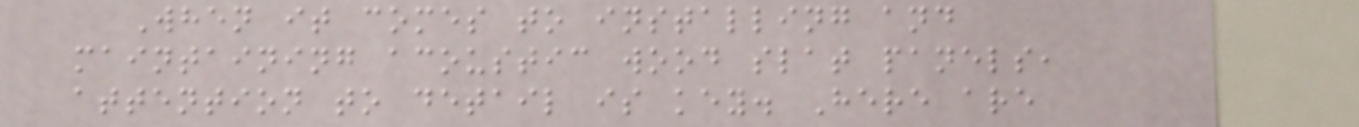When it comes to installing and
maintaining acoustic wood slat panels,
attention to detail is key. Here are
